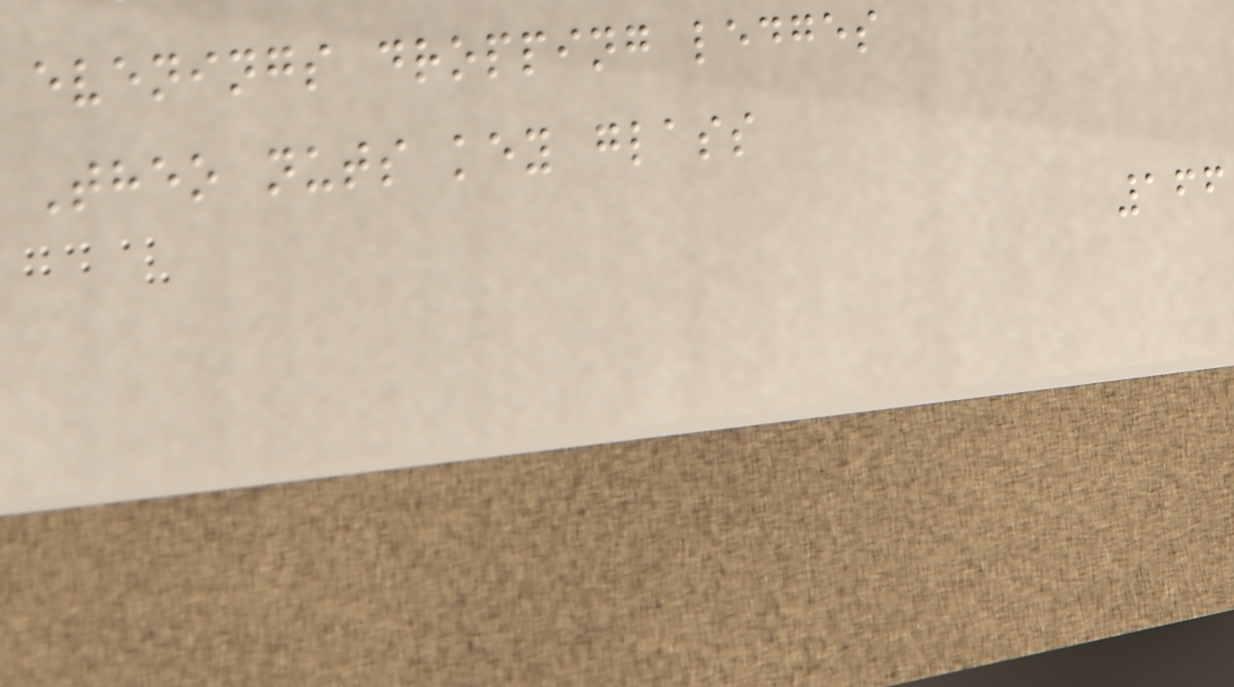evenings dropping ledges
Theo nuts key glass
166
